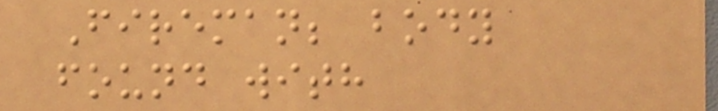Fireman; body
found with
